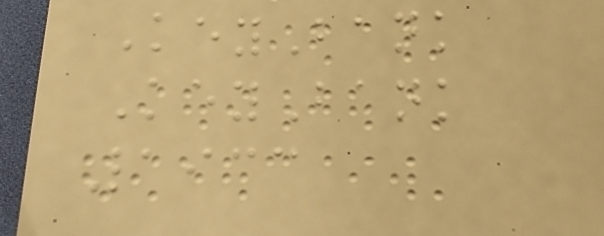KeyBank
KeyBank
1933
